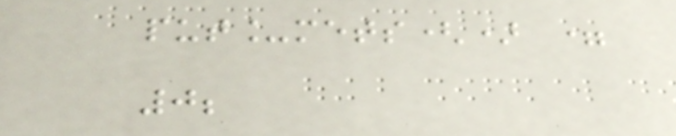put_mets() =
0;
